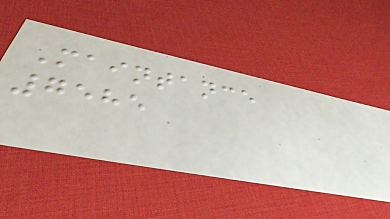Maintance
7585
